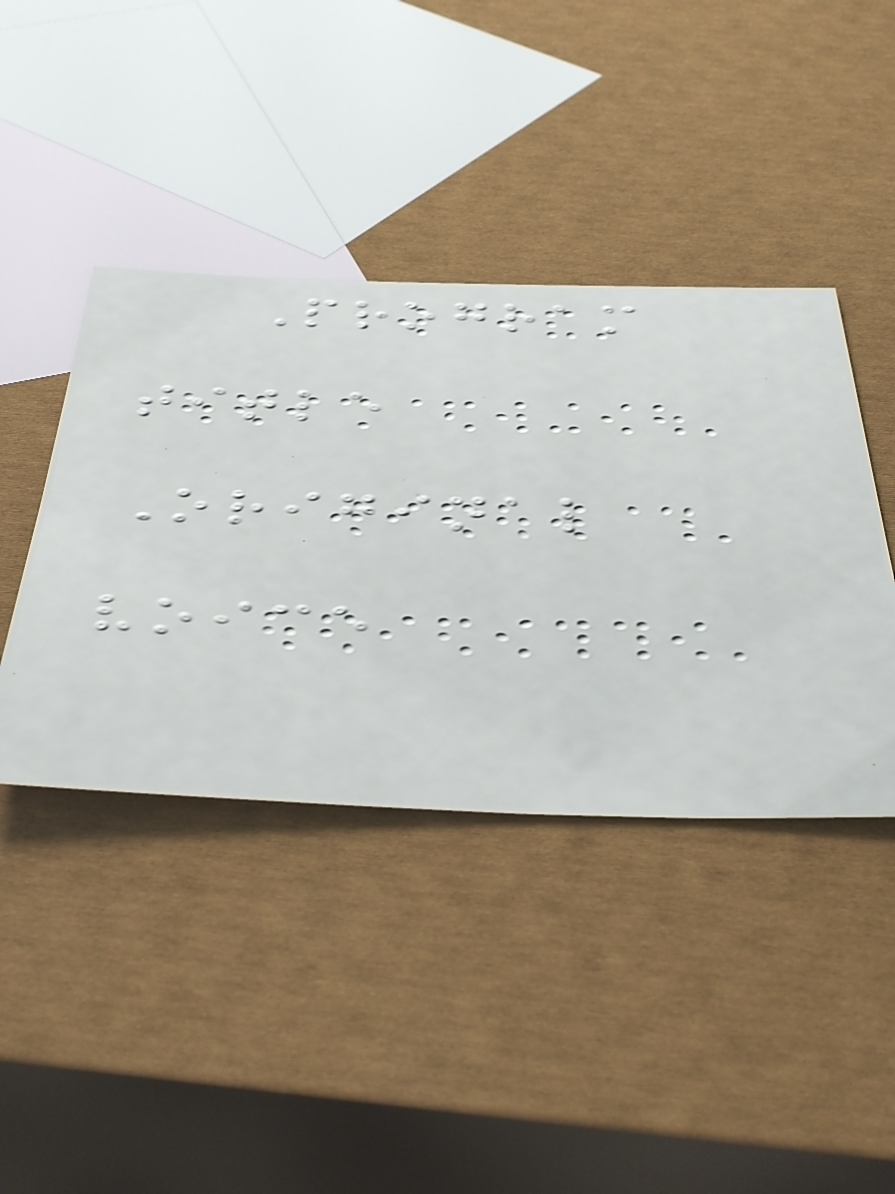Program
title
Original
voice
